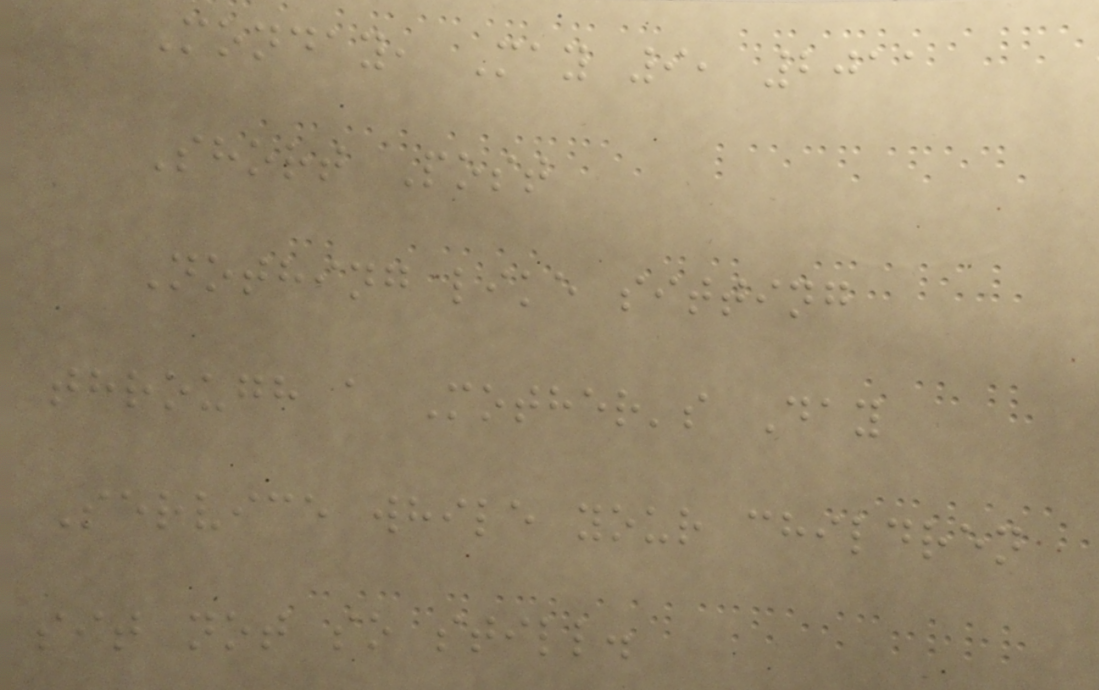Monday, May 9, 2011
Short Post
Nothing like sitting
through a Mother's Day
Service while your children
sit not so still.
